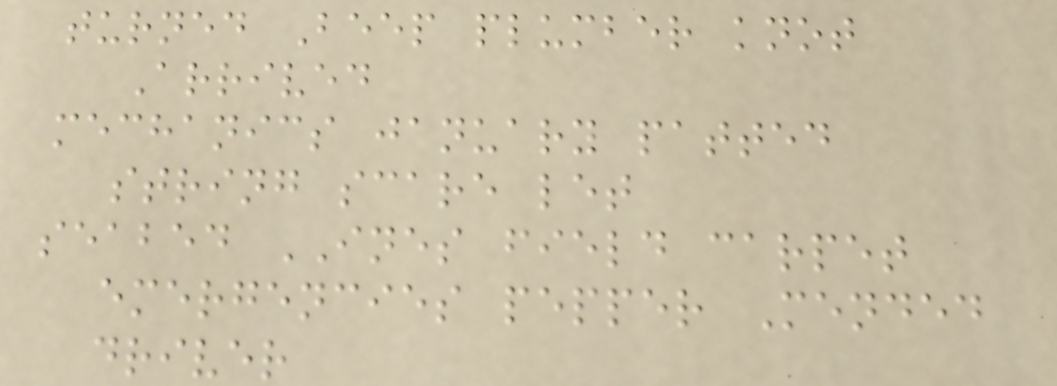turned Beep plumber knot
Arrived
mechanics january patted
string scare let
seabed INES field carpet
emergencies pepper Mended
driver
